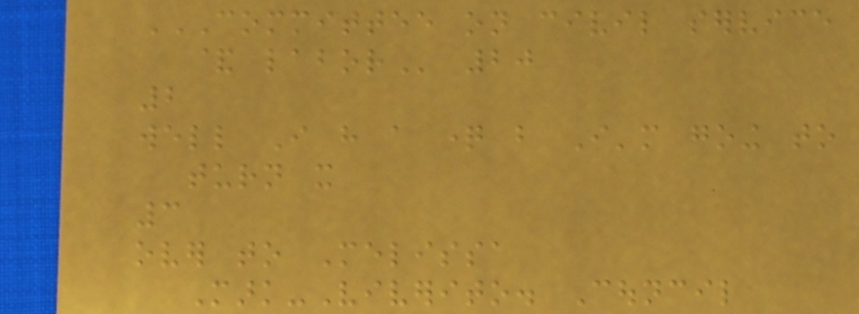COMMITTEE ON CIVIL SERVICE
& LABOR 20
2
well I have a question but I'm going to
turn it
3
over to Melissa
Mark-Viverito. Council
